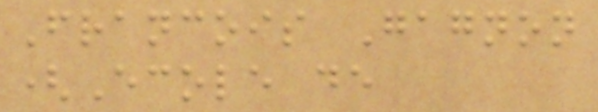Francois Gagnon
(Ecole de
